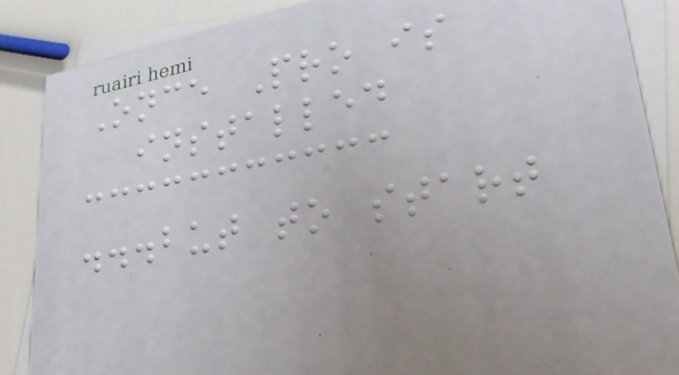Once Pro is
installed
...but to start
